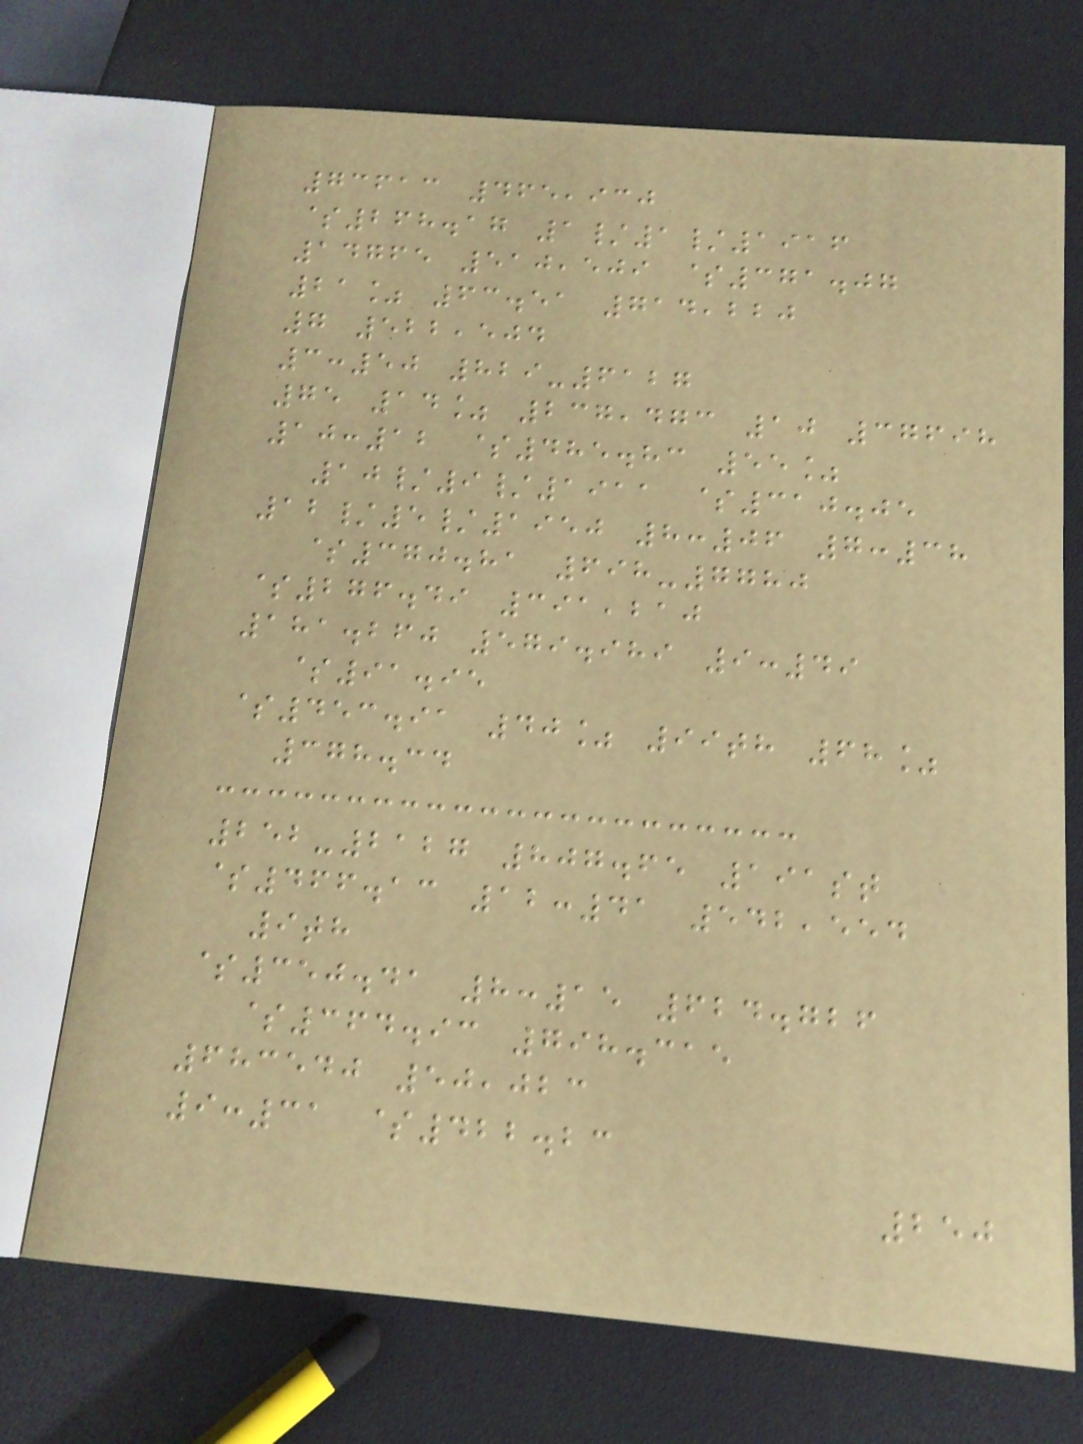73613 465,930
$268.17 1/1/1916
14765 510,509 $371.07
21% 63.51 714,220
7 522,504
3:50 829-6127
75 14% 237,473 10 37698
10:12 $485.83 55%
10/9/1911 $310.05
12/5/1950 8:06 7:38
$370.81 698-7780
$276.49 391,210
181.260 579.989 9:49
$91.95
$453.91 40% 99th 68%
378.34
252-2127 807.65 191st
$466.13 12:41 542,554
9th
$350.41 8:15 624.726
$364.93 798.315
683540 50,023
9:31 $422.23
250
